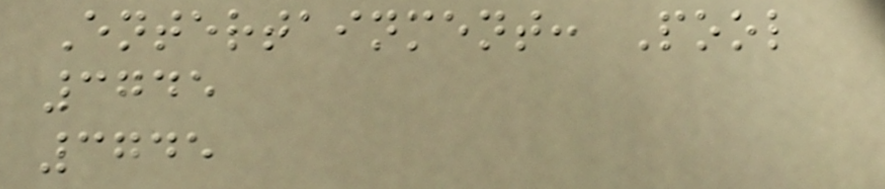Entertainment: Pool
3745
3745
